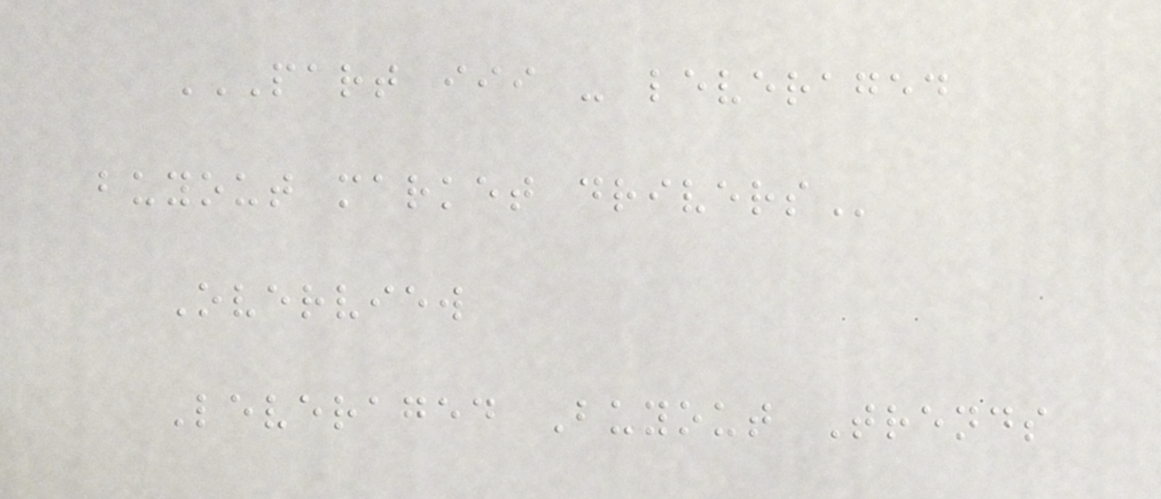PART III - LEVERAGED
BUYOUT MARKET DRIVERS
Overview
Leveraged Buyout Trends
